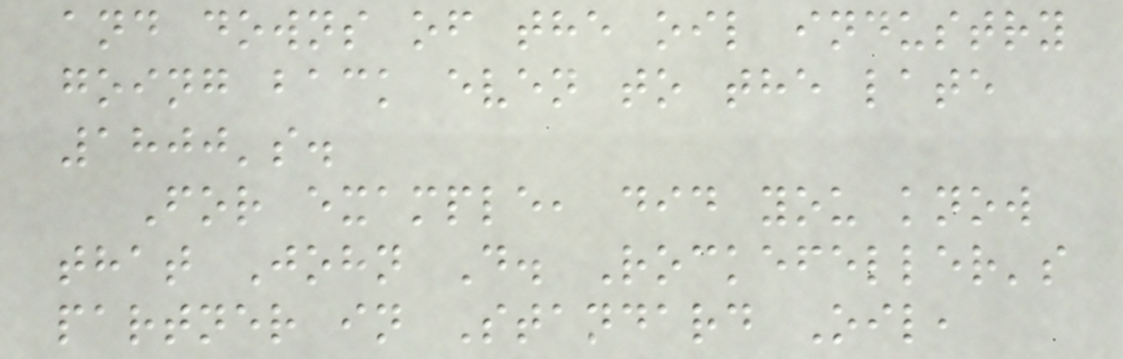and downs of the oil industry
going back even to the late
1800's.
For example, did you know
that John D. Rockefeller's
partner in Standard Oil,
